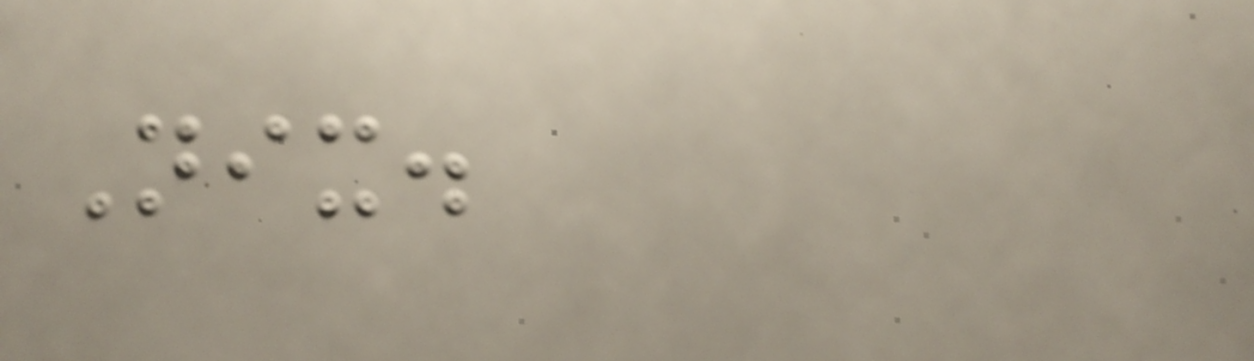Nix.
